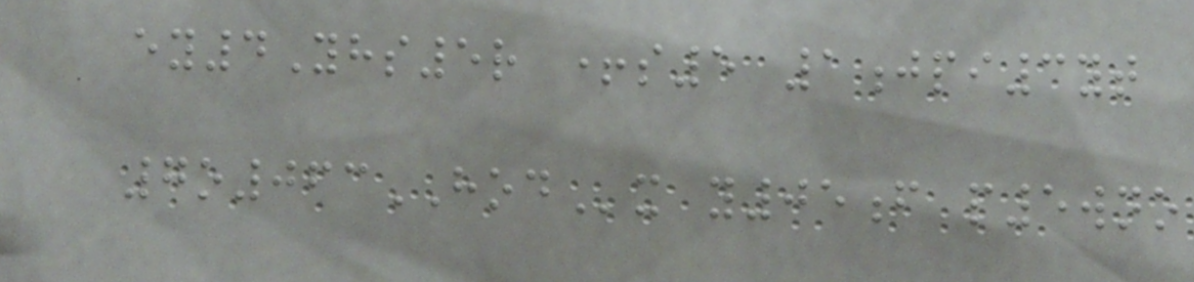ey4Yhs5r +s5 1jpi3yt
7o063HODx y05f p5wno
